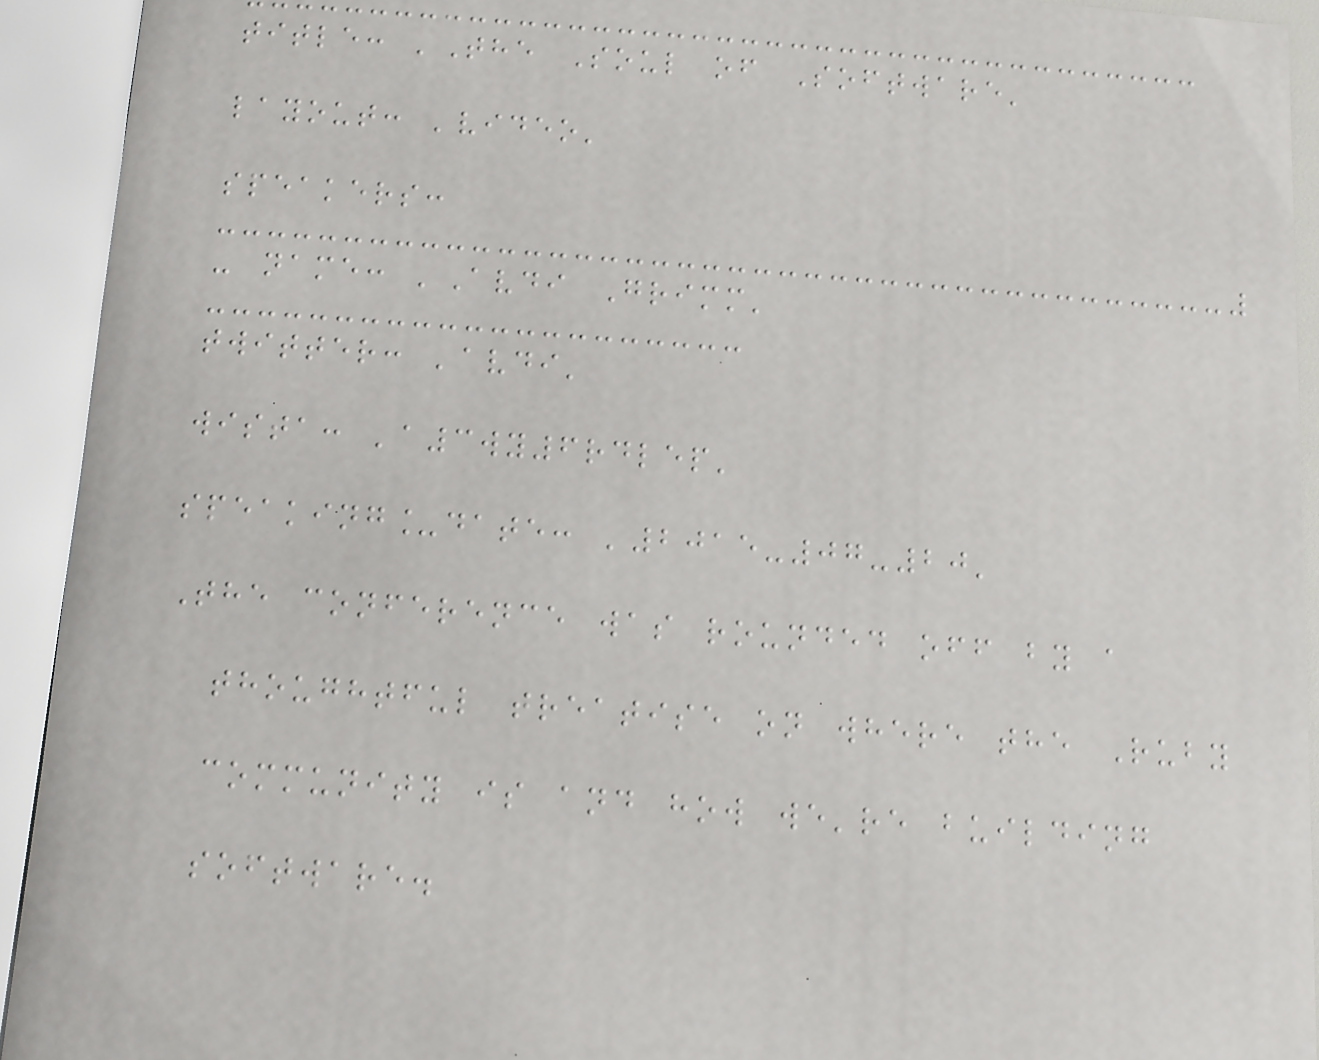title: 'The Soul of Software'
layout: 'video'
speakers:
- name: 'Avdi Grimm'
twitter: 'avdi'
wista: 'a3wy6rdlep'
speaking_date: '2015-07-20'
The conference was rounded off by a
thoughtful treatise on where the Ruby
community is and how we're building
software.
